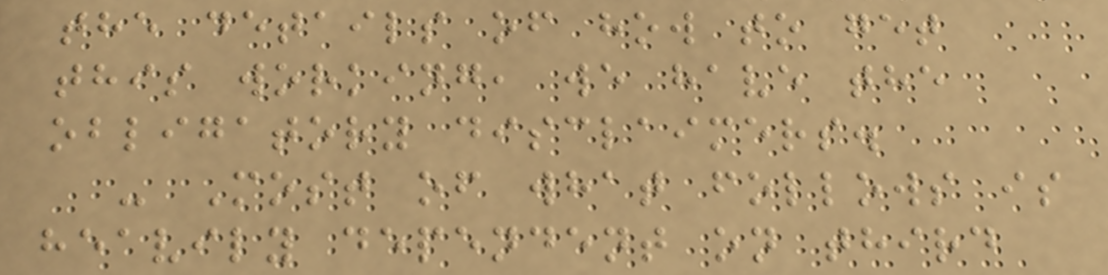the details of how to get
this working, we have the
obligatory disclaimers.
- Most of what follows is
heavily dependent on third
